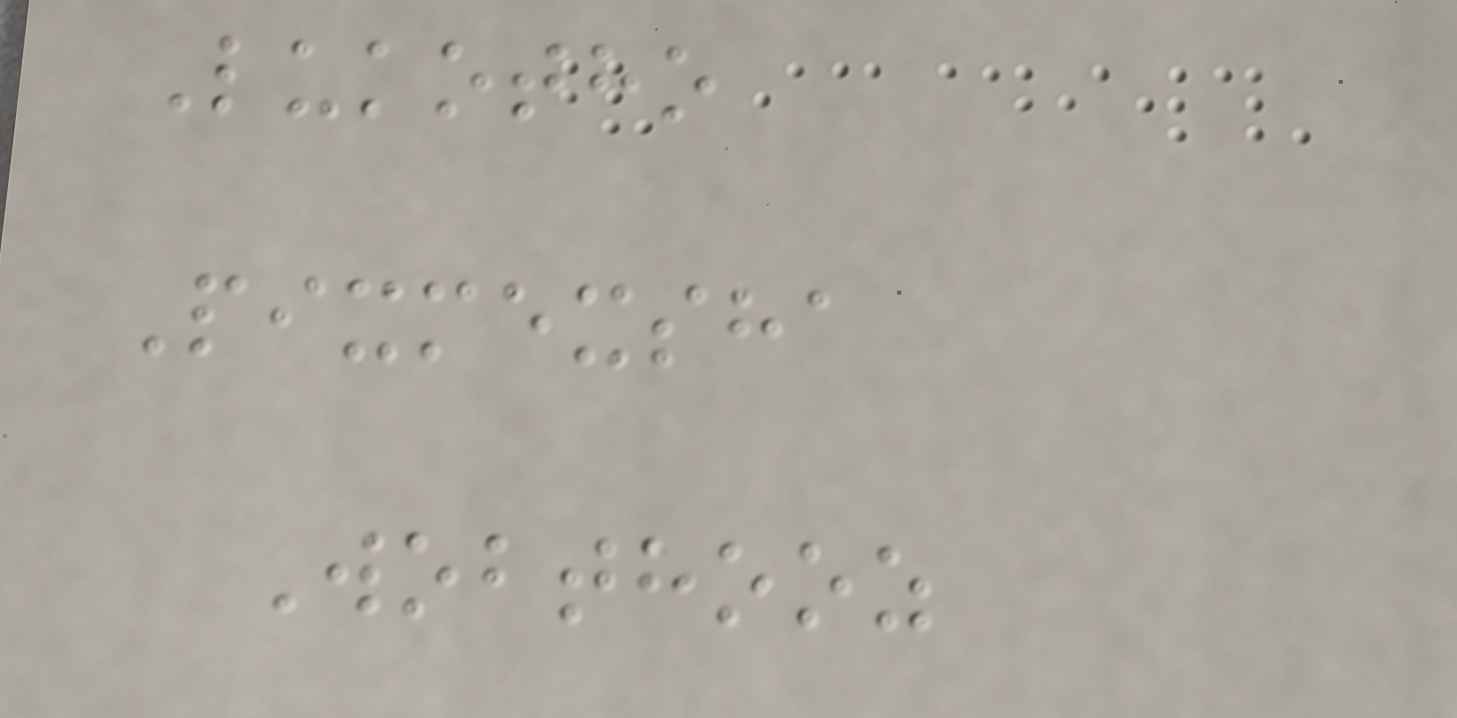Lukotho
Pixmexsha
Wobthooz
